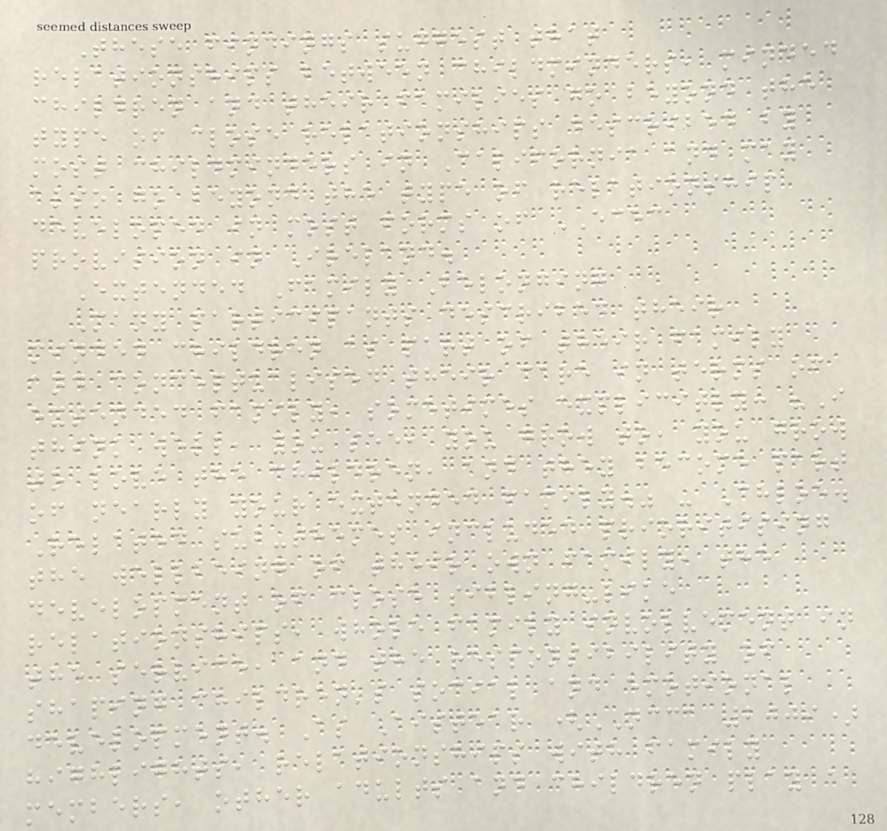These findings suggest that
relationships between childminders, minded
children and their families go beyond the
type of close relationships described by
most childminders in California and may
also go beyond the type of relationship
developed in most forms of ECEC
provision in Ireland.
Extended Family Belonging
Many participants described their
minded children as part of their family
and conceptualised their care in terms of
extended family, sometimes explicitly: "I
think well, you see, you grow to, you grow
to love the children, and they become part
of nearly your extended family." - Chloe.
Related sub-themes included prioritising
the wellbeing of their own family, the
development of close sibling-like
relationships, whole family involvement in
the service, and the responsibility of
shaping children's social and emotional
development. As Aistear (NCCA 2009)
highlights, relationships with family
members, other adults and children play a
